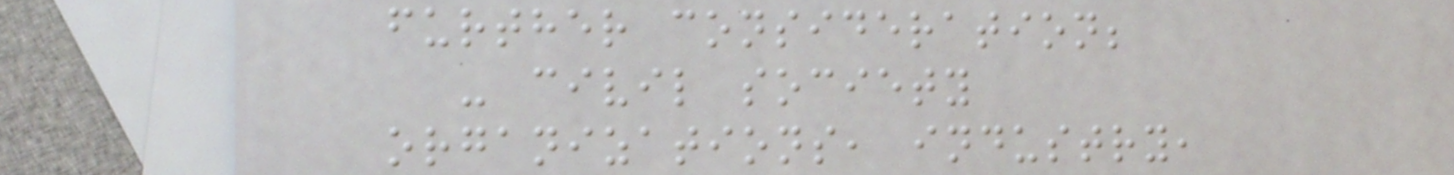further consideration;
- civil society
organizations, industry,
